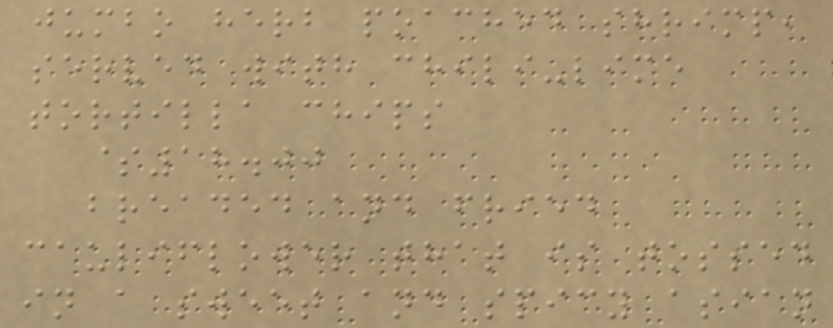jumbo herb poached shrimp,
served with chili-lime
tortilla chips
$18.00
breaded and fried
cauliflower that is tossed
in a sweet and spicy asian
